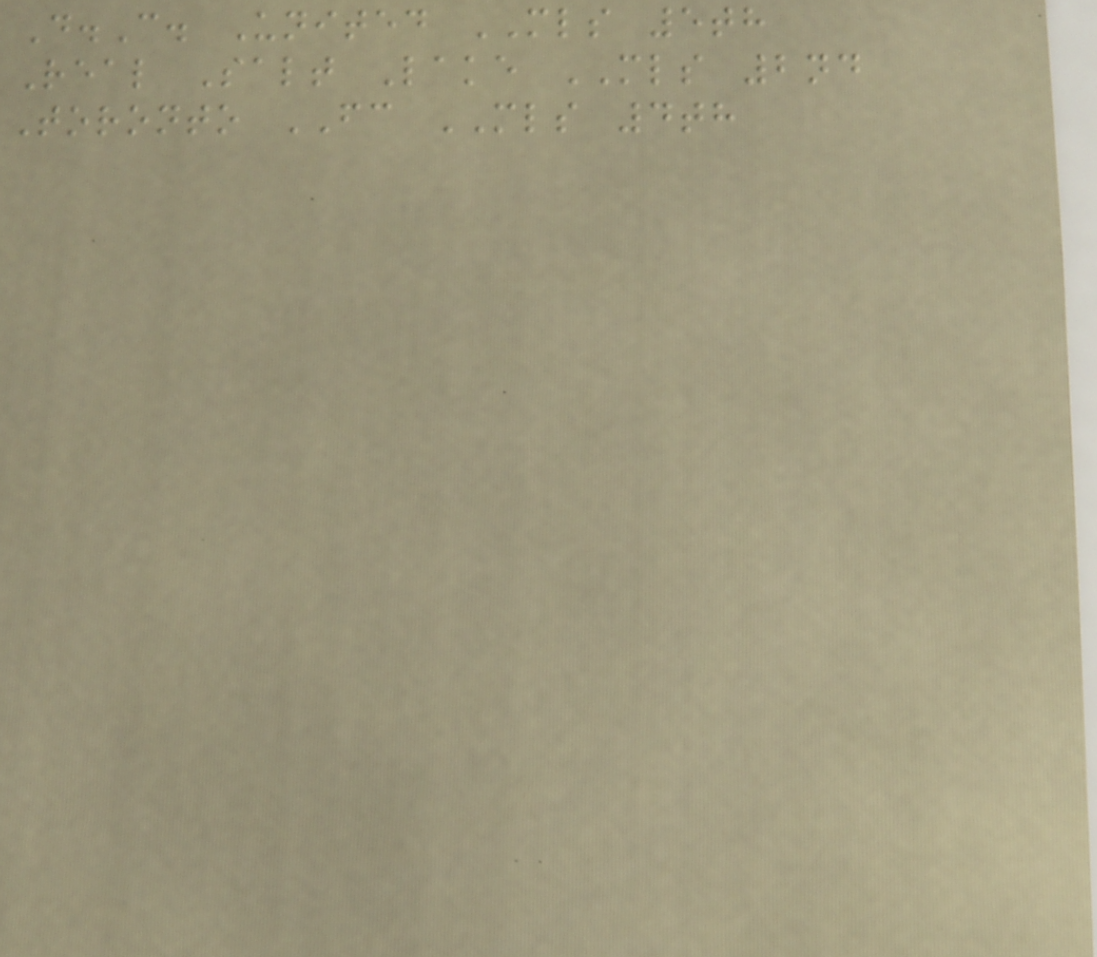D.C. United MLS 5th
Real Salt Lake MLS 2nd
Toronto FC MLS 4th
